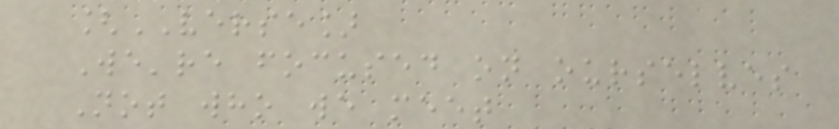[VERSE]
We're focused on ourselves
Not who we meet
